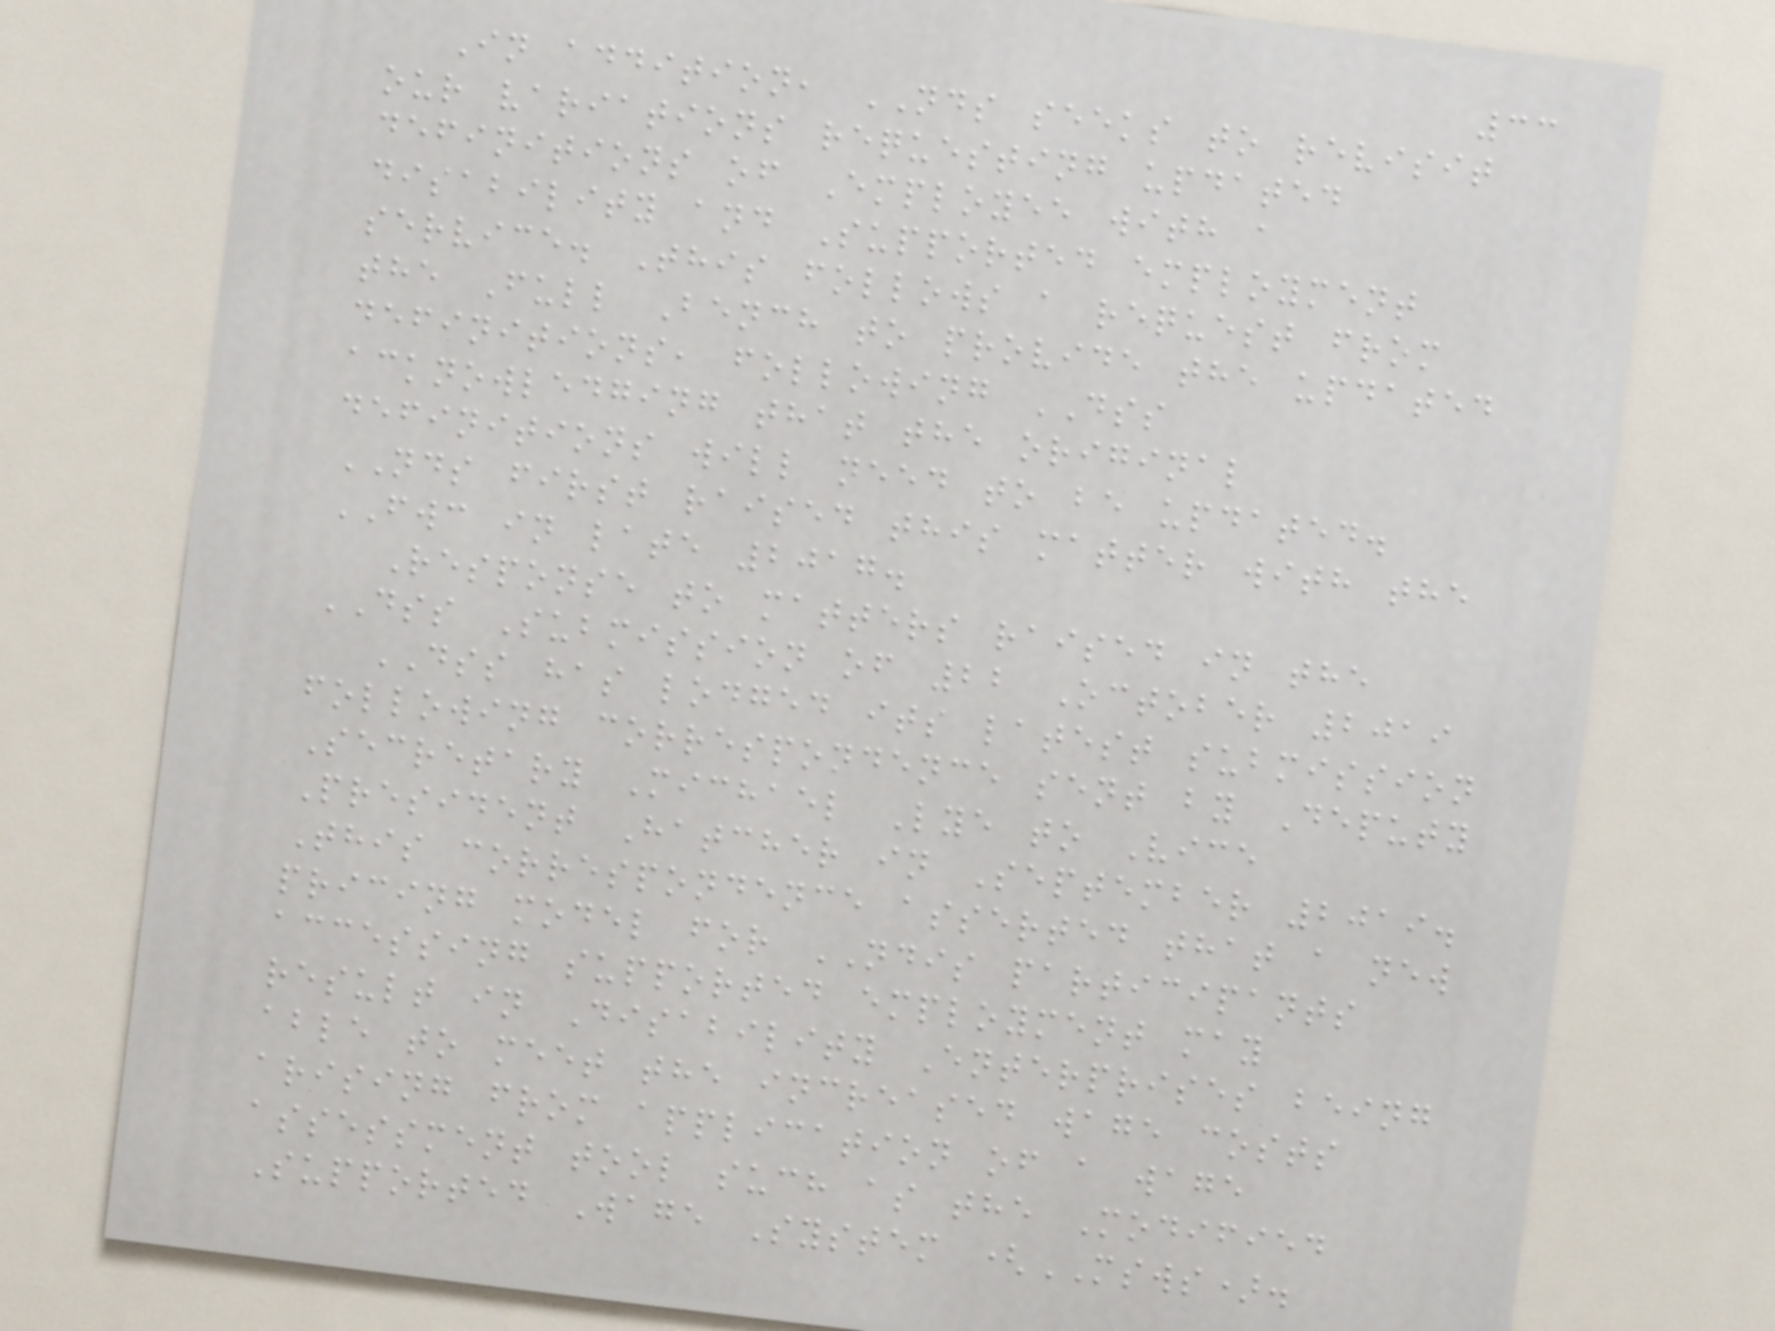33
In addition, NDS seeks to revisit
our variations requesting updated
definitions of Employee with a
disability and Supported employment
service. This follows a request from
the Full Bench to provide the updated
definitions, following DSS
acknowledging that the original
definitions will need to be updated.
NDS first raised this matter with the
FWC in late 2017.
Response to matters raised in the
DSS Submission of 22 October 2019
DSS has lodged its latest submission
following correspondence sent by Deputy
Secretary Michael Lye to Vice
President Hatcher in September 2019.
This correspondence asserted that a new
pricing model for NDIS participants
accessing supported employment may
result in Disability Enterprises being
able to meet the increased wage costs
arising from application of a wage
assessment tool such as the Modified
Supported Wage System (MSWS).
